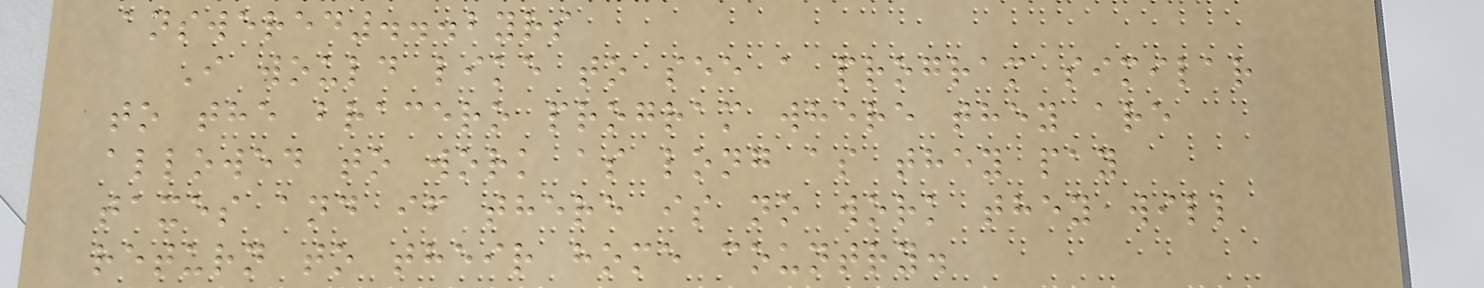answered...2yrs
I would like to see a program similar
to the bracero program where they are
allowed to work as long as they pay
taxes and if there is no work they will
return to their home country.
